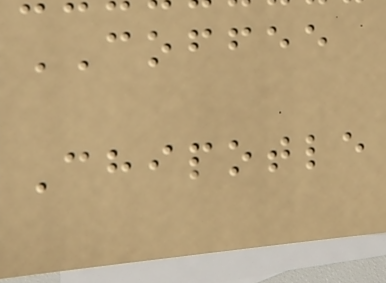COFFEE
Chipotle
